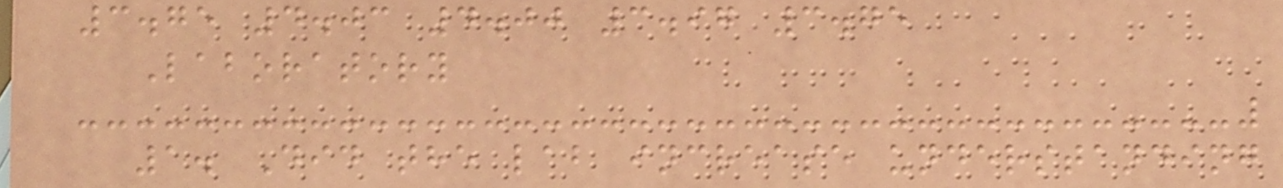3.75 4.03 4.00 3.97 3.75
Laboratory
1. Did the lab increase understanding
